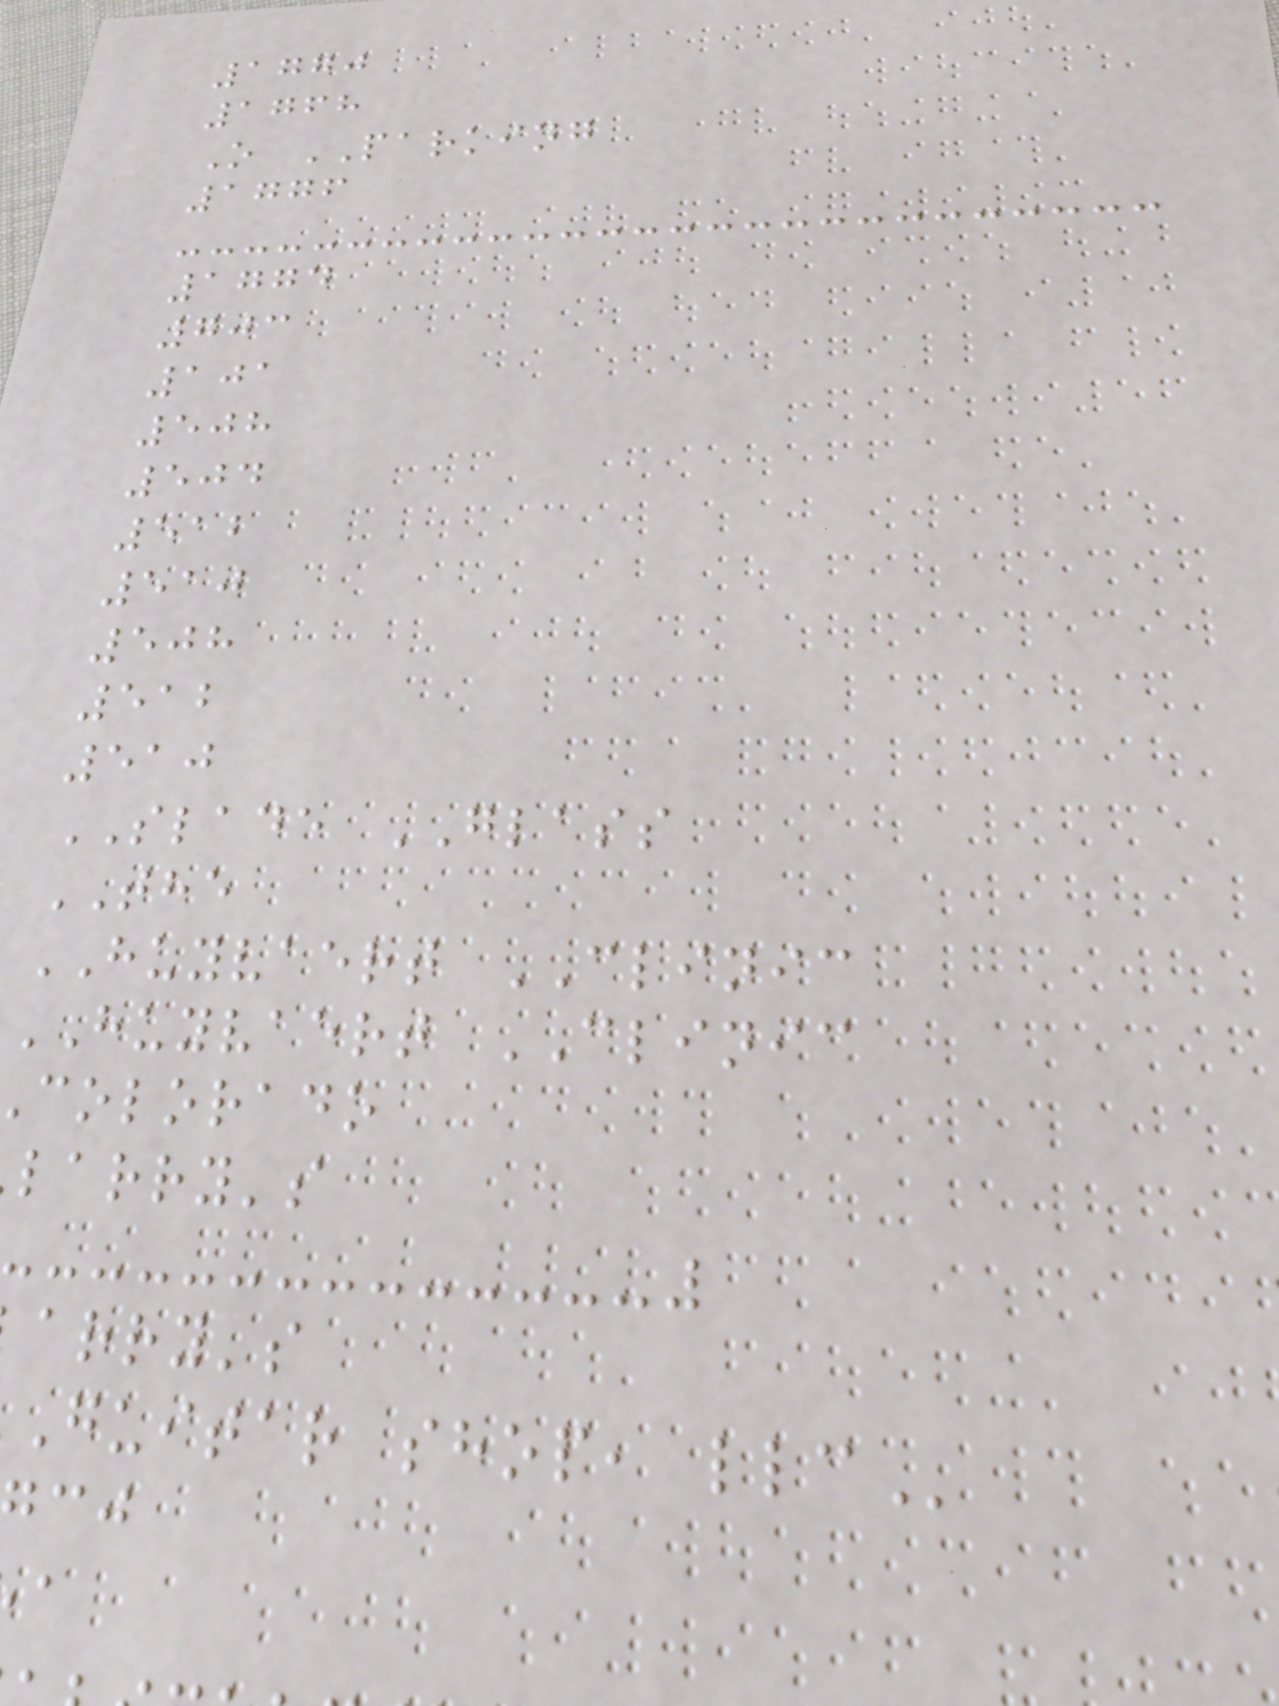1770
1768
O PARKING
1776
1774
703
101
508
504
512
510
508
512
510
SLADE GLASS
THE
HUYVAERT CLINIC
HUYVAERT CLINIC
colorado
larry's
arry's
guitar shop,
